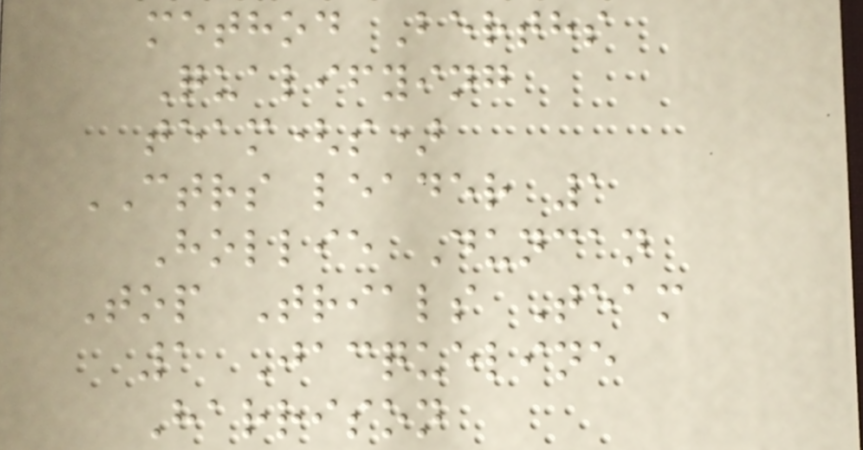method Berths
Qualifying
team(s)
CTRS leader 1
Hollie Duncan
Top Trials Team
1 Jacqueline
Harrison
